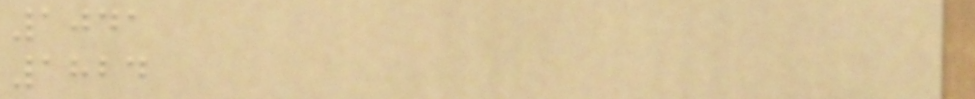1041
1824
